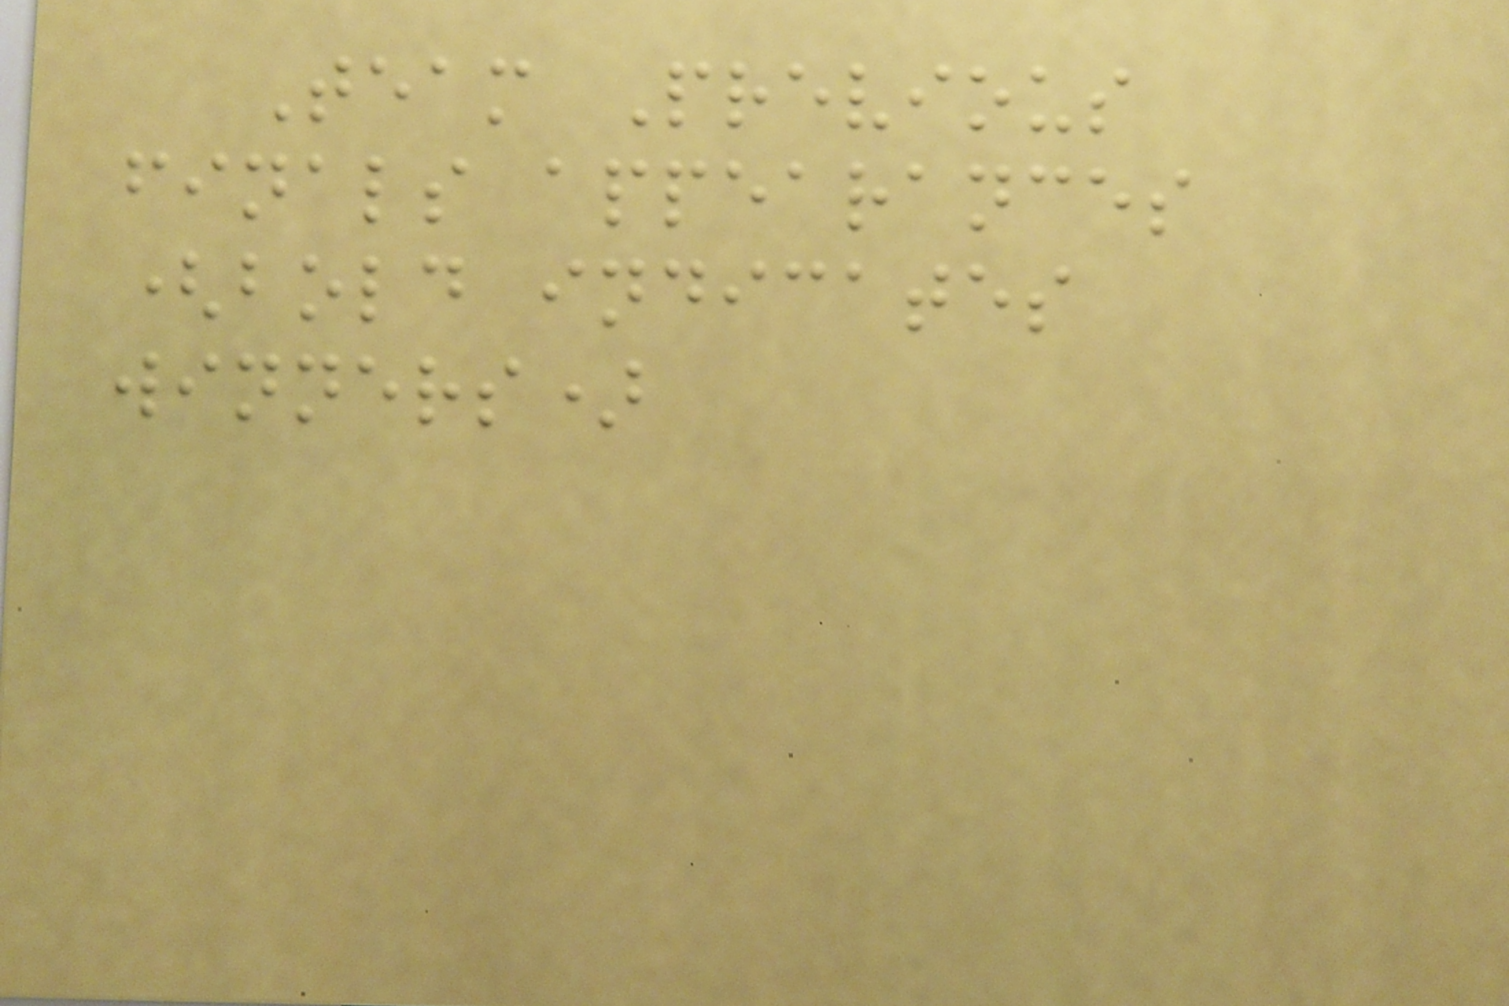Team Previous
finals appearances
(bold indicates
winners)
